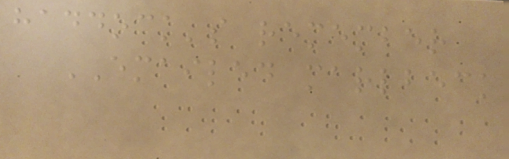haddock's remember
EMAILED marlbeck
